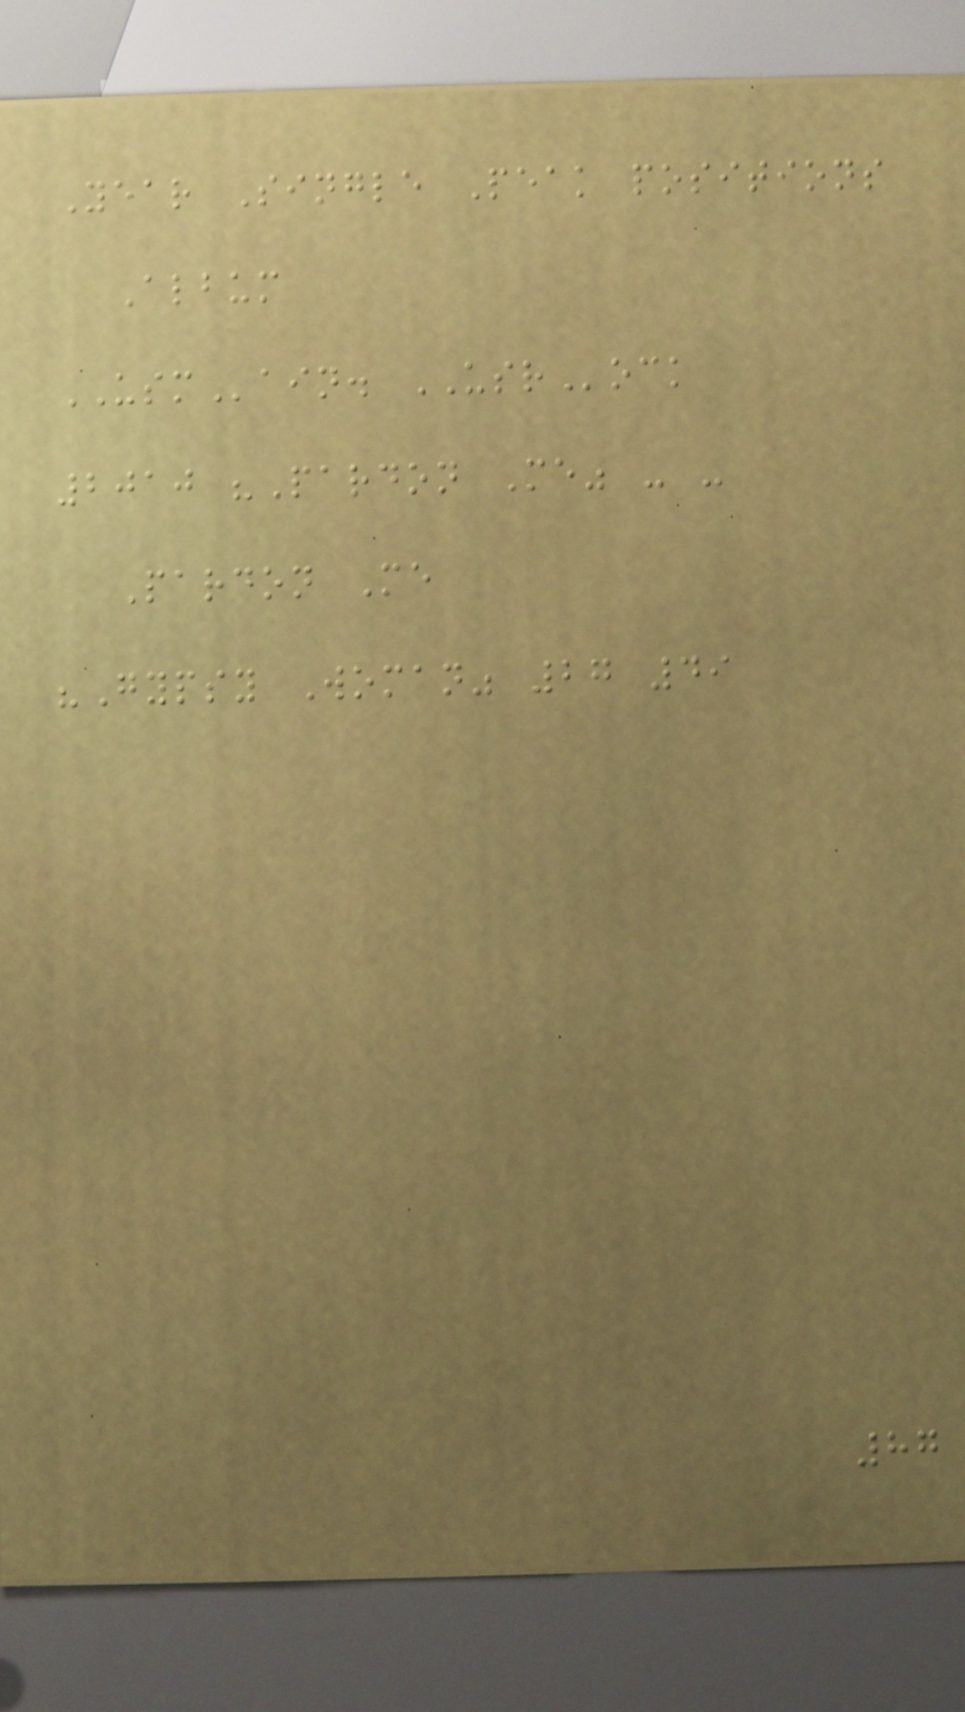Year Single Peak positions
Album
USMain. USRock
2010 "Pardon Me" - -
Pardon Me
"Gypsy Woman" 27 49
87
